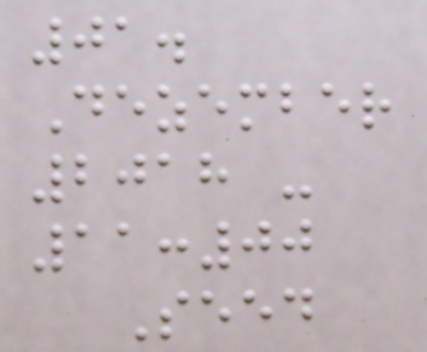01.
Dezember
2018 -
11:00
Seed
